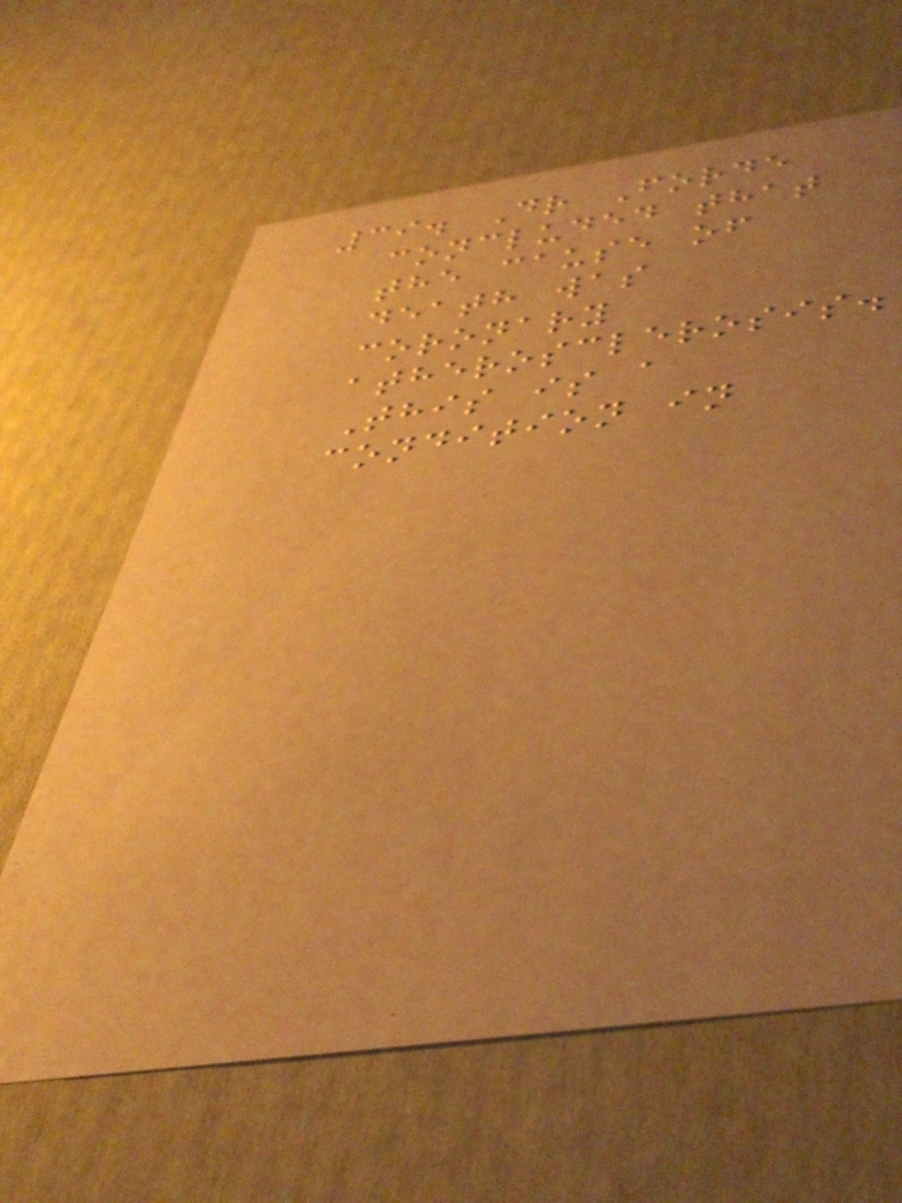39. Dr Forde
concluded that
the cause of
death was
coronary
atherosclerosis.
This is a
condition in
